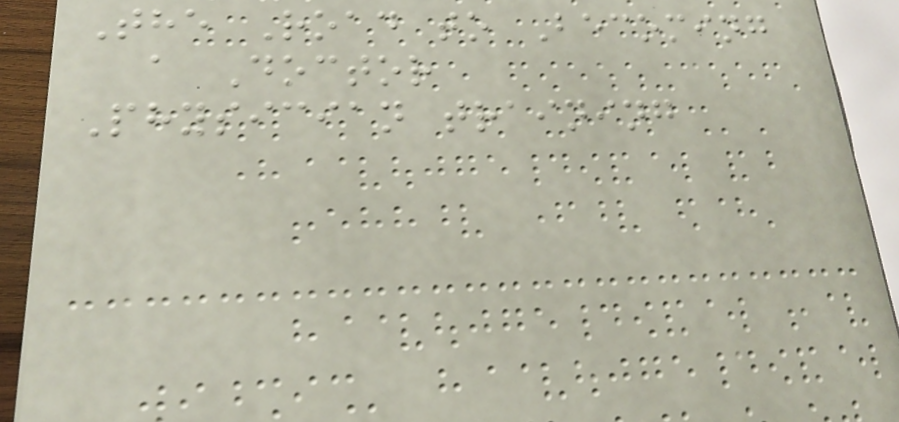The Road to Becoming
a Doctor
Physician training
